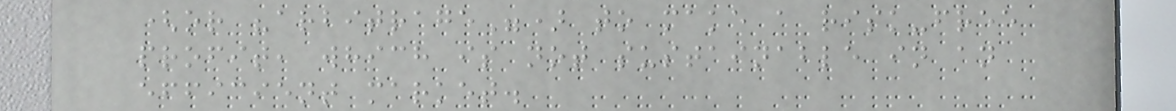(or "arbitrage") to make a risk-free
profit, which is not sustainable in an
efficient market.
